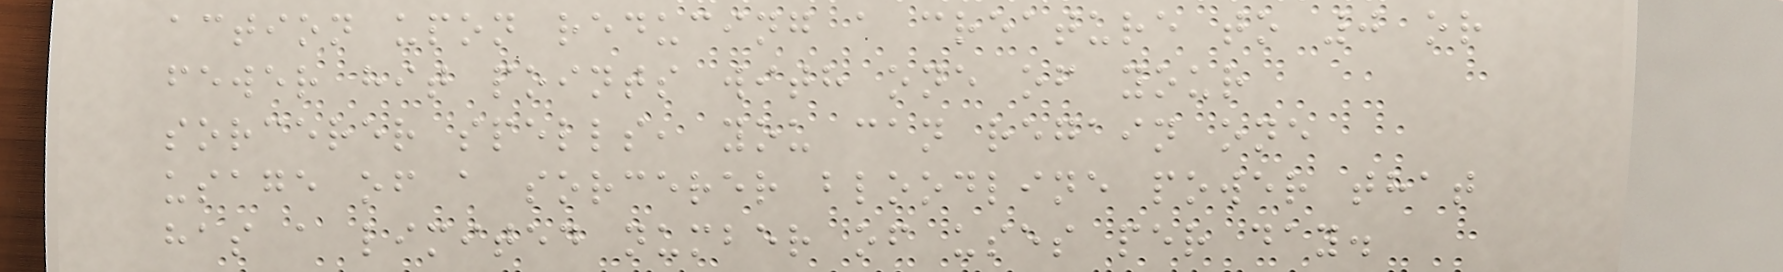action upon reducing a creature to 0 or
fewer hit points with one of your
sorcerer spells, you can regain one
usage of a sorcerer bloodline power that
has a limited number of uses per day.
